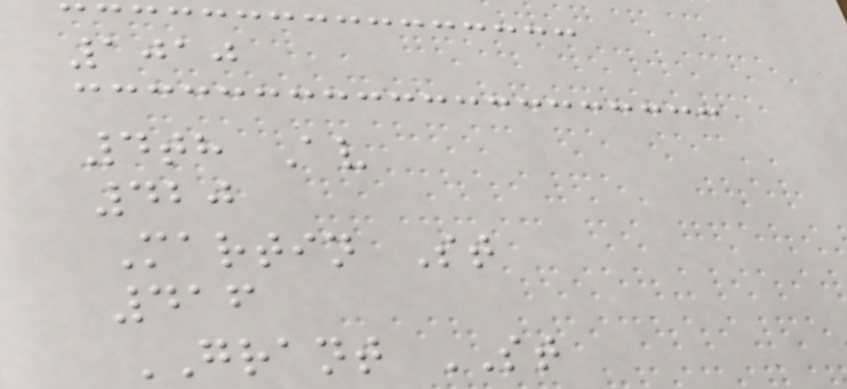1010
4th Av
420
Martin St
416
GRANT ST
